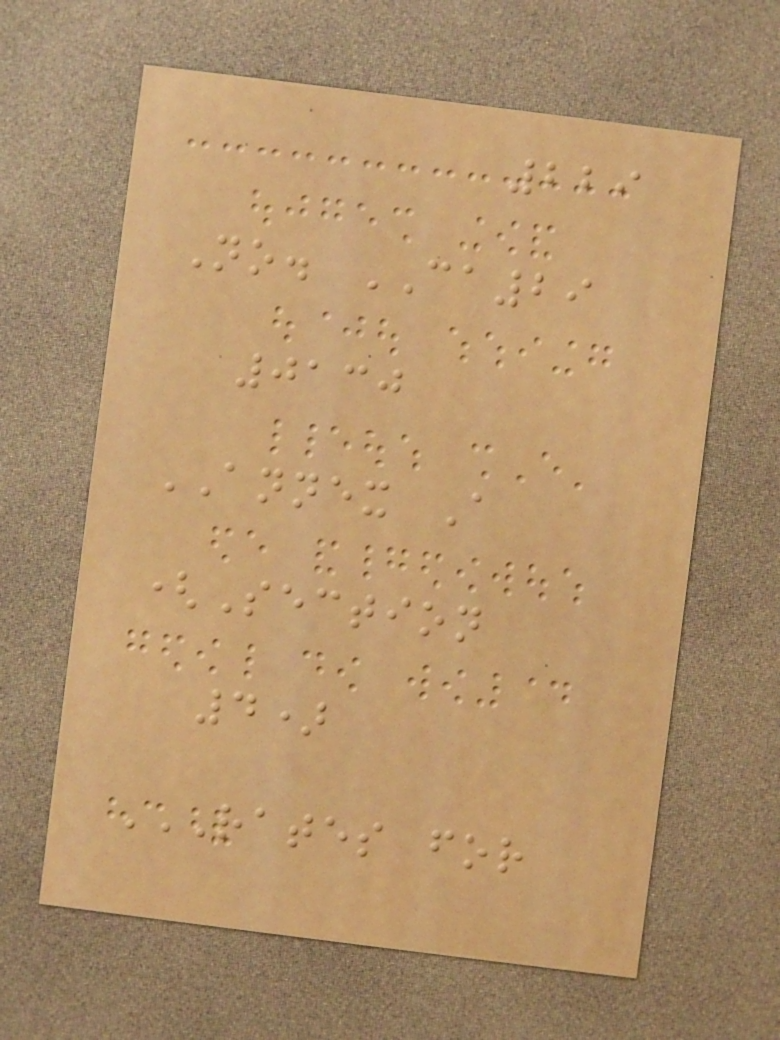229
No. CA29
0130
ANNEX A
(Section
4)
RATES FOR
